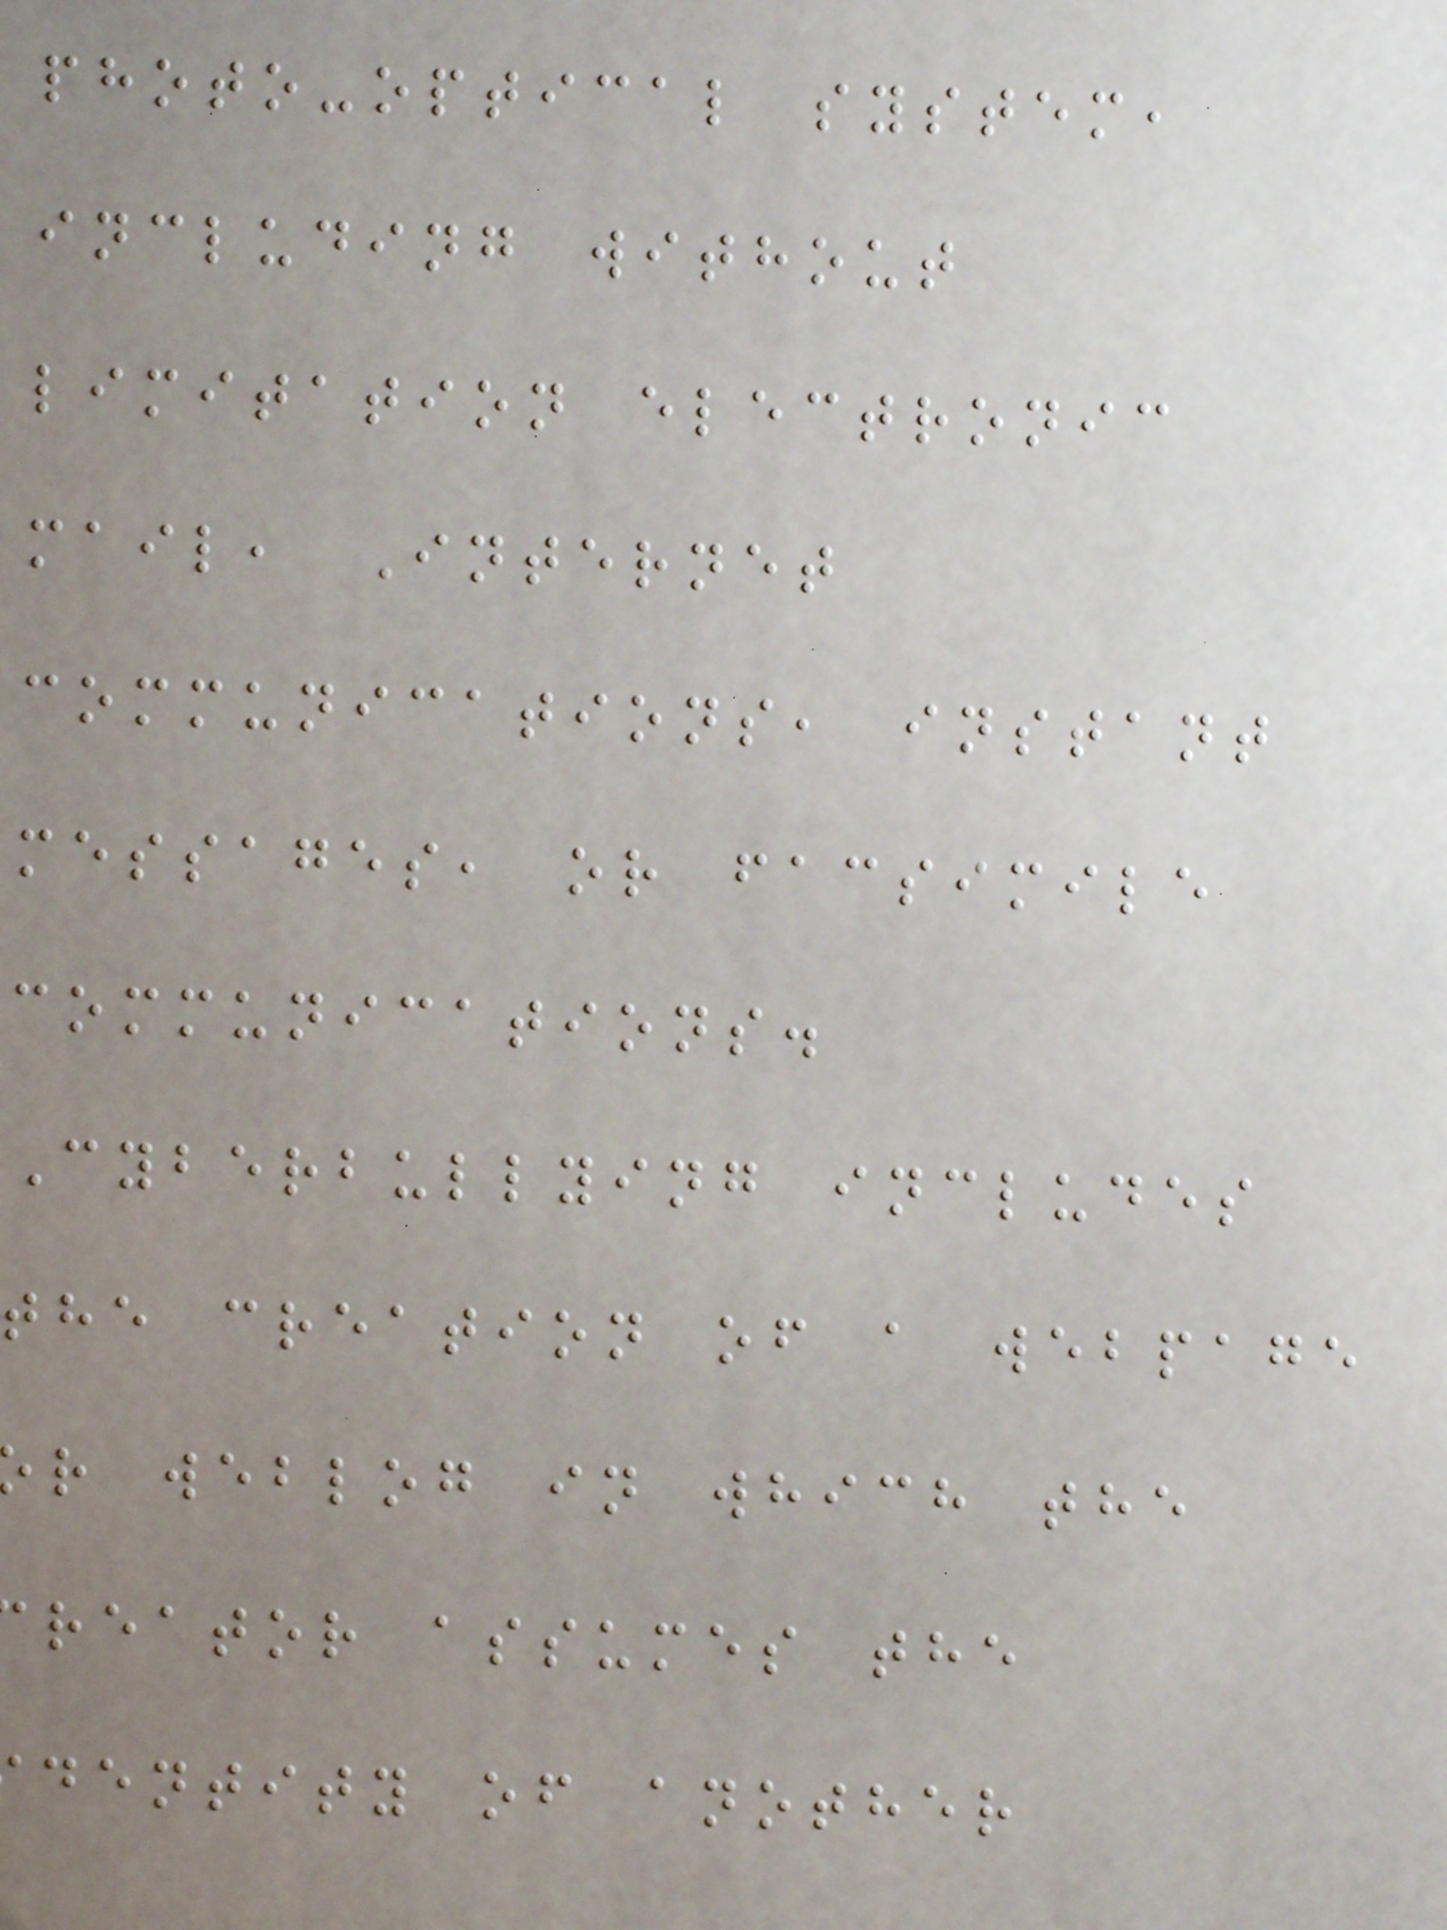photo-optical system,
including without
limitation electronic
mail, Internet
communications, instant
messages, or facsimile
communications.
Cyberbullying includes
the creation of a webpage
r weblog in which the
reator assumes the
dentity of another
